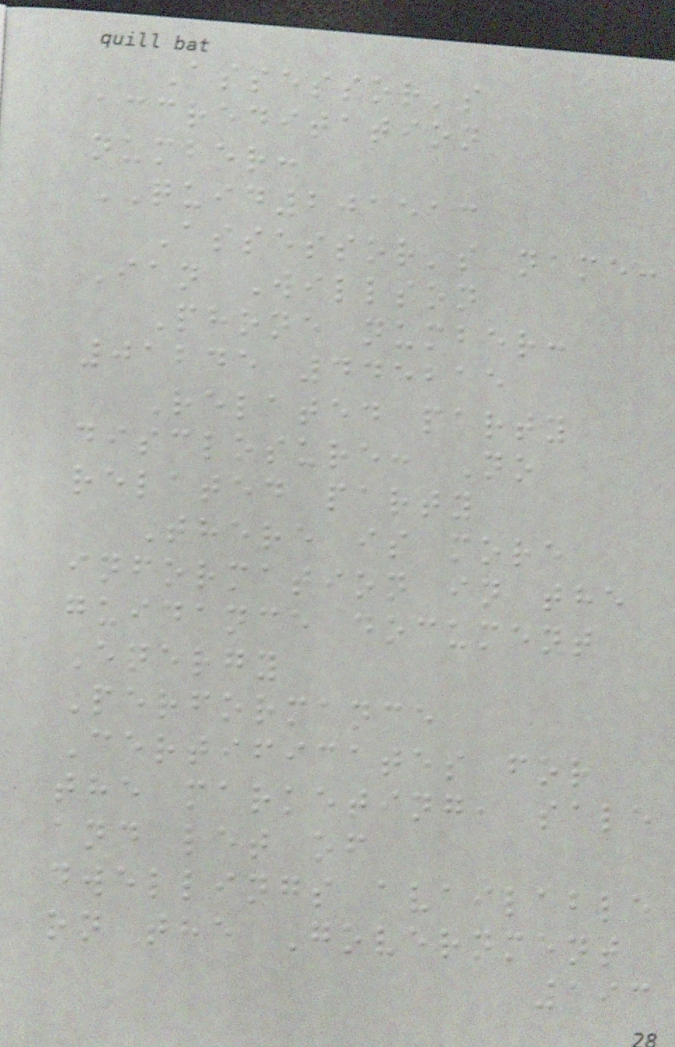Assessor's
accreditation
number:
QUID201513
Assessor's name:
Ian Willson
Phone number:
01245 445215
Related party
disclosure: No
related party
There is more
information in the
guidance document
Energy
Performance
Certificates for
the marketing, sale
and let of
dwellings available
on the Government
193
